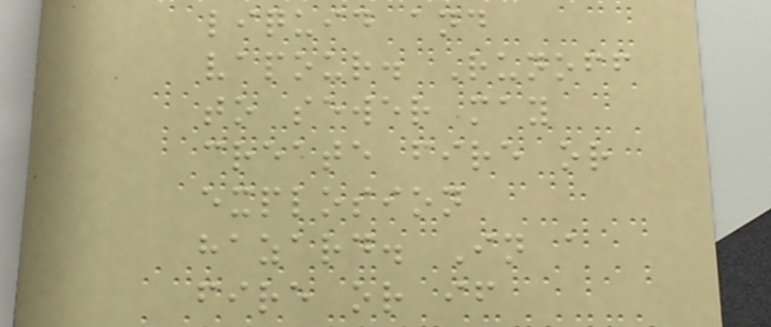liquid and
vapour. Runoff
to sewer may
create fire or
explosion
hazard. In a
fire or if
